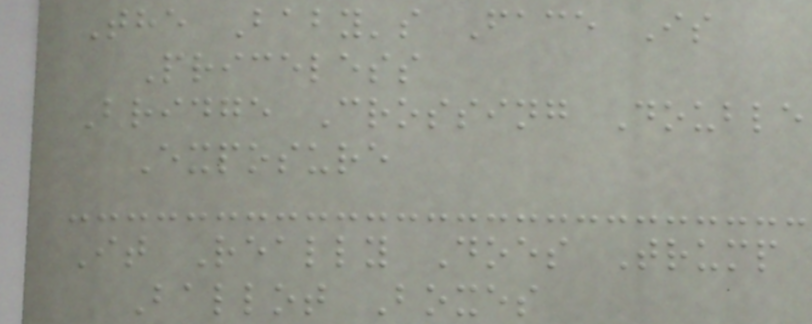The Baby's Face Is
Priceless
Bridge Crossing Double
Exposure
It Really Does Trump
Ballot Boxes
